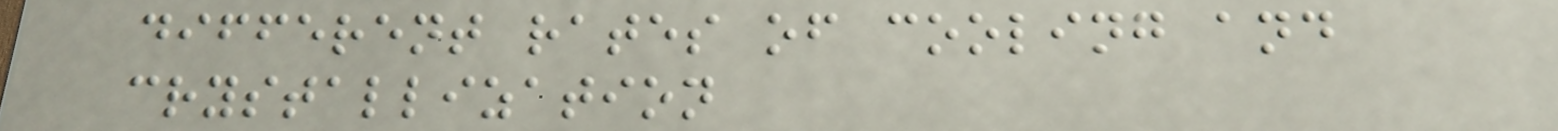different rates of cooling and
crystallization
